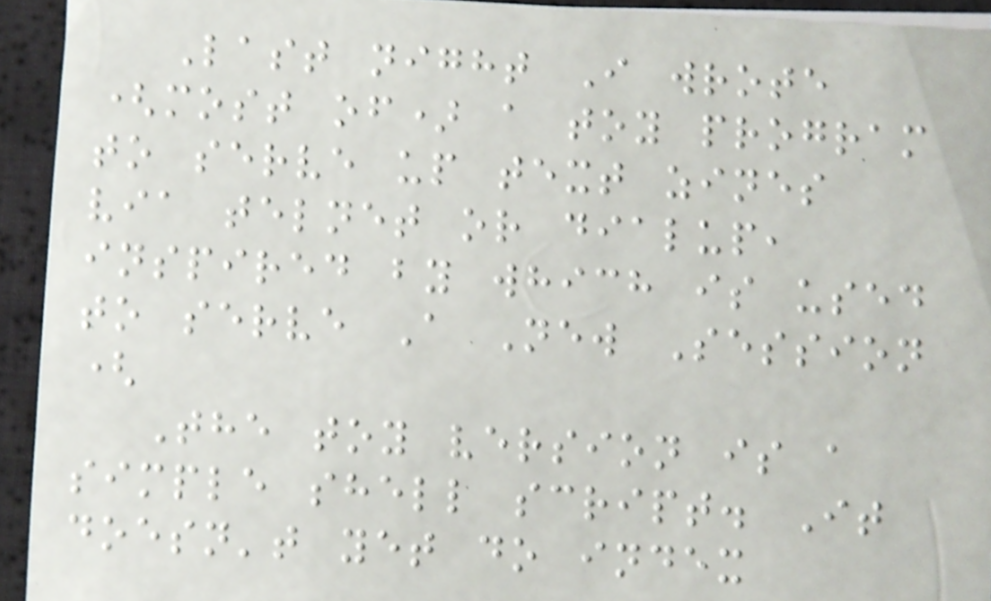Last night I wrote
(most of) a toy program
to serve up text zines
via telnet or dialup,
inspired by which is used
to serve A New Session
(
The toy version is a
simple shell script. It
doesn't yet do index
